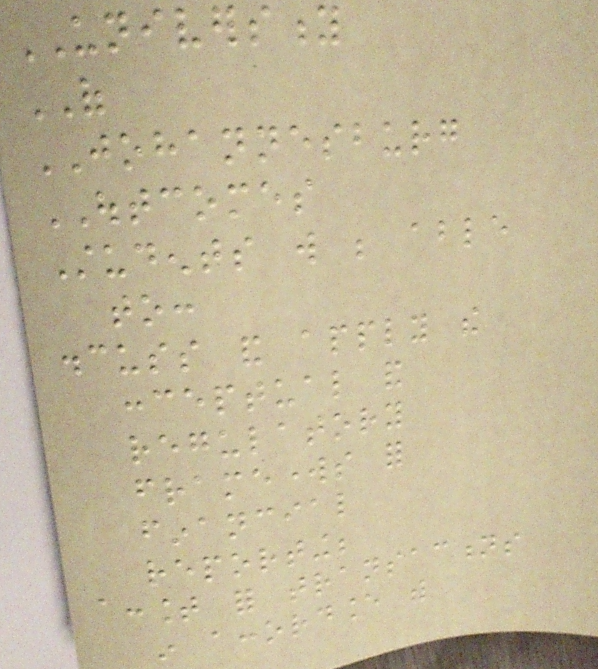UNIVERSITY
OF
JOHANNESBURG
OUTCOMES
Students will be able
to:
discuss and apply the
conceptual and
regulatory
frameworks for
financial
reporting;
account for transactions
in accordance with
